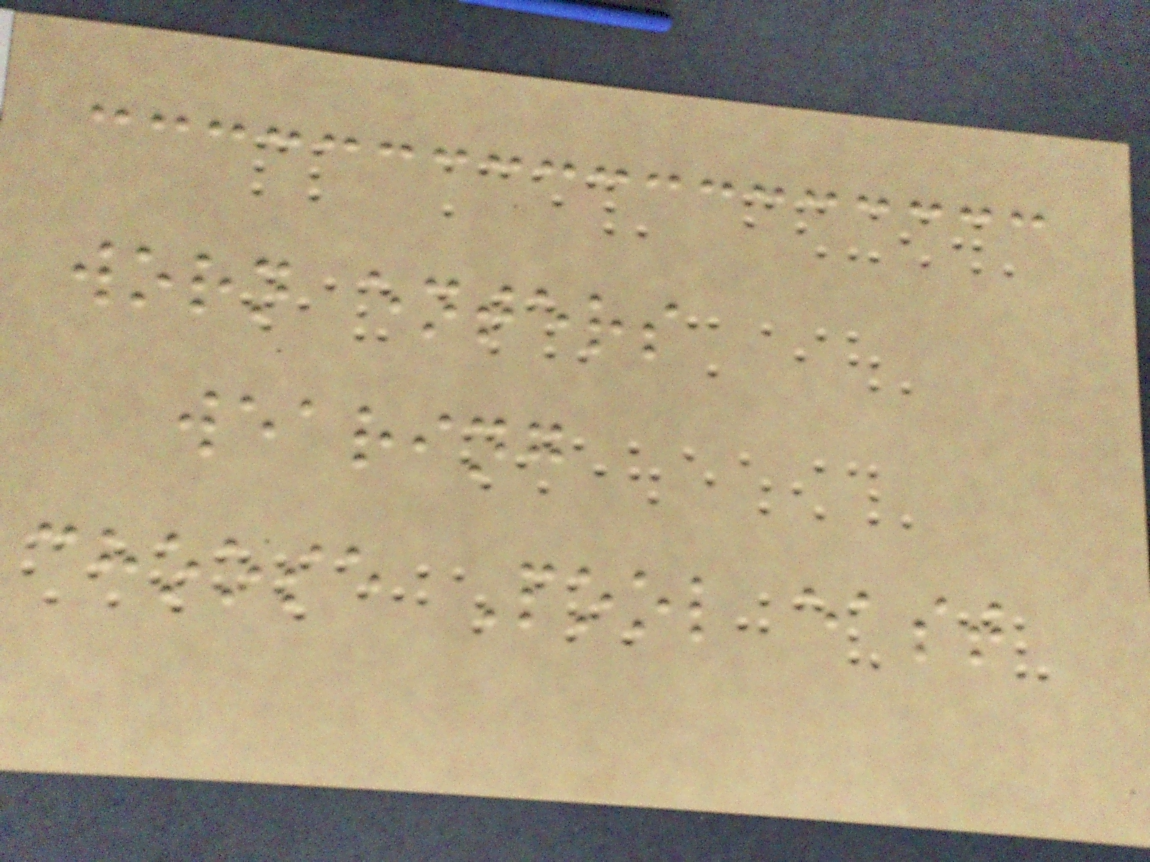worn enters
wearing
choose Pool east
